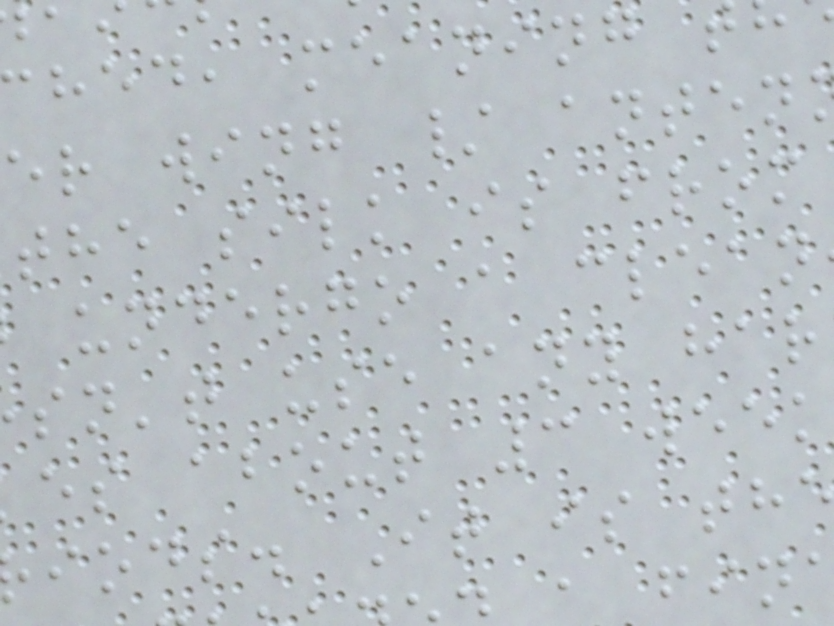hed, meaning
er wing / anten
the silk is from
undergo a clean
sn't use any har
es about 3 week
iods. It is th
